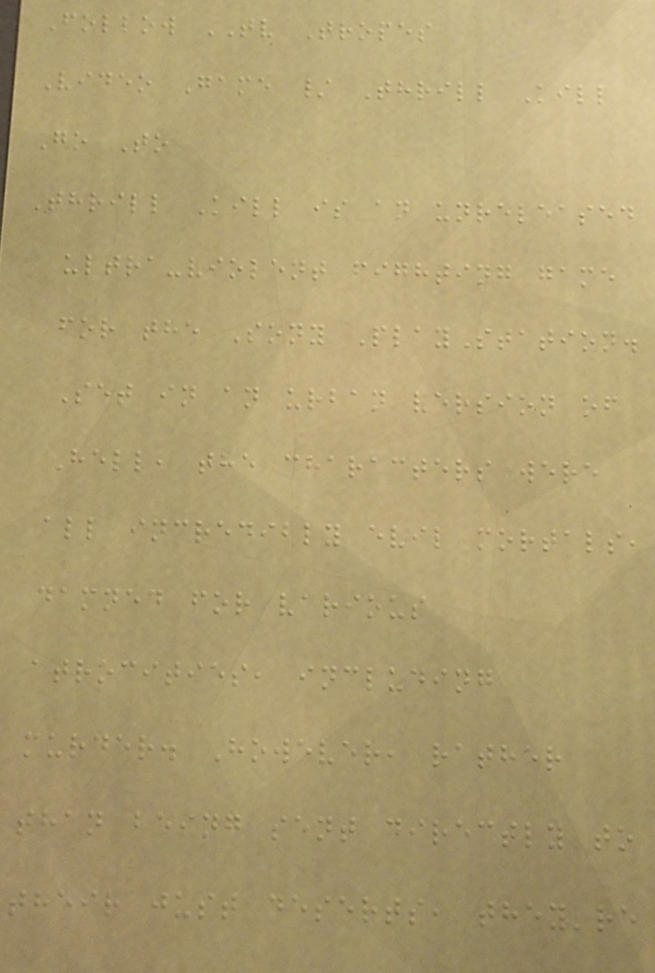Follow TV Tropes
Video Game / Thrill Kill
Go To
Thrill Kill is an unreleased
ultra-violent fighting game
for the Sony PlayStation.
Set in an urban version of
Hell, the characters were
all incredibly evil mortals,
damned for various
atrocities, including
murder. However, rather
than being sent directly to
their just deserts, they're
